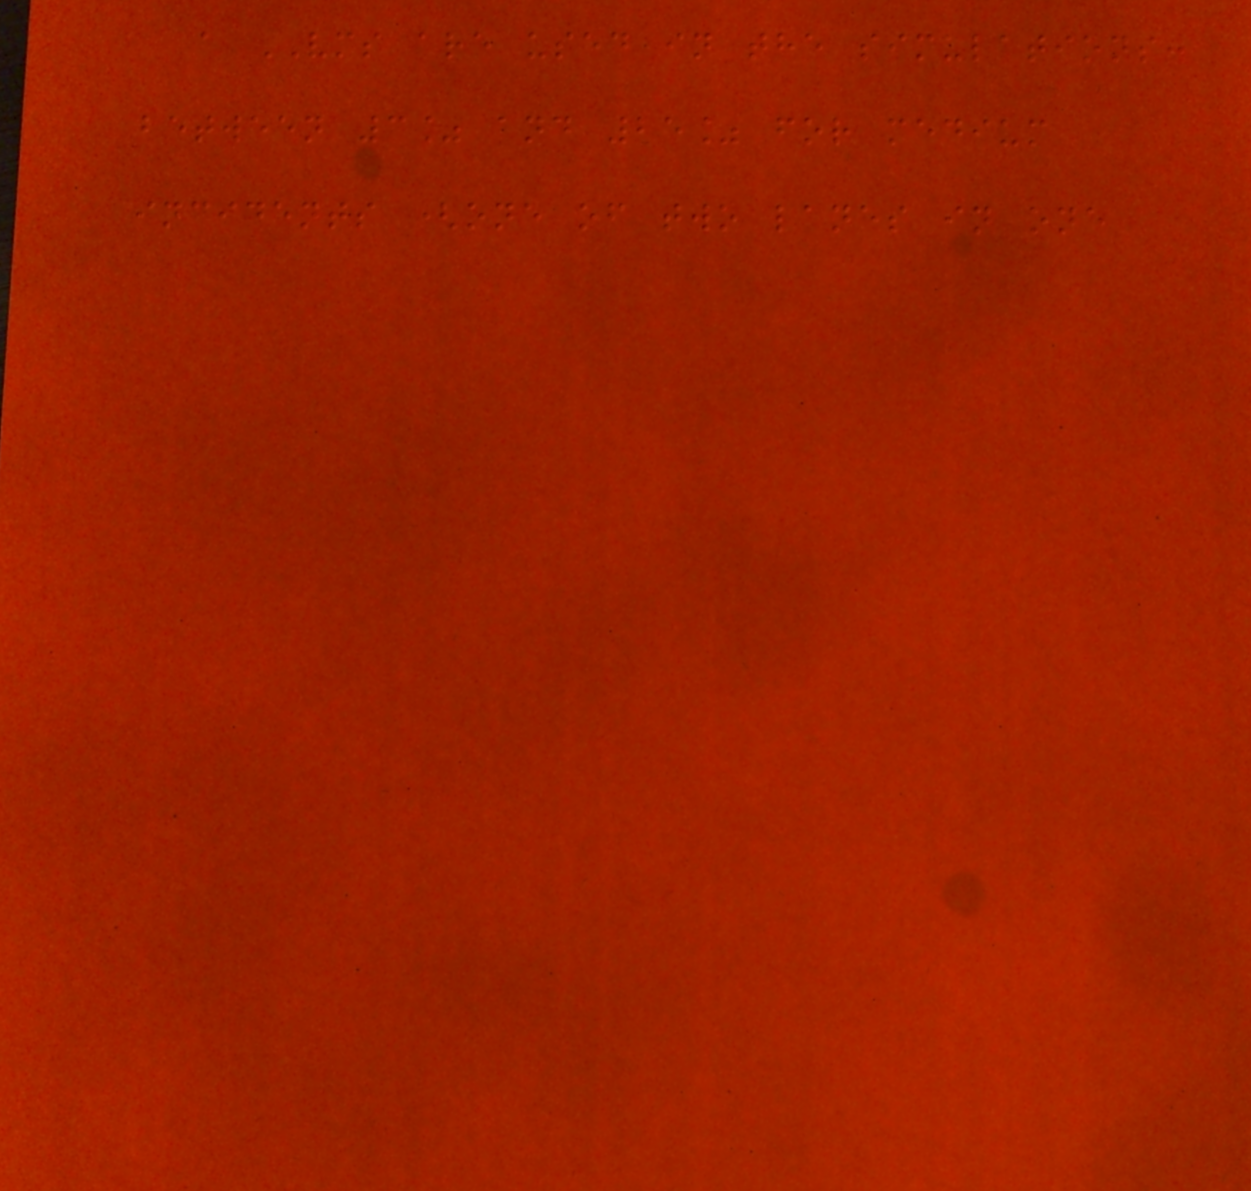a VMS are used in the simulations:
between 3% and 25% for medium
incidents (one of two lanes in one
